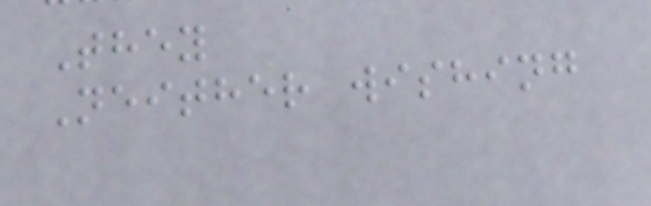They
Neither wishing
